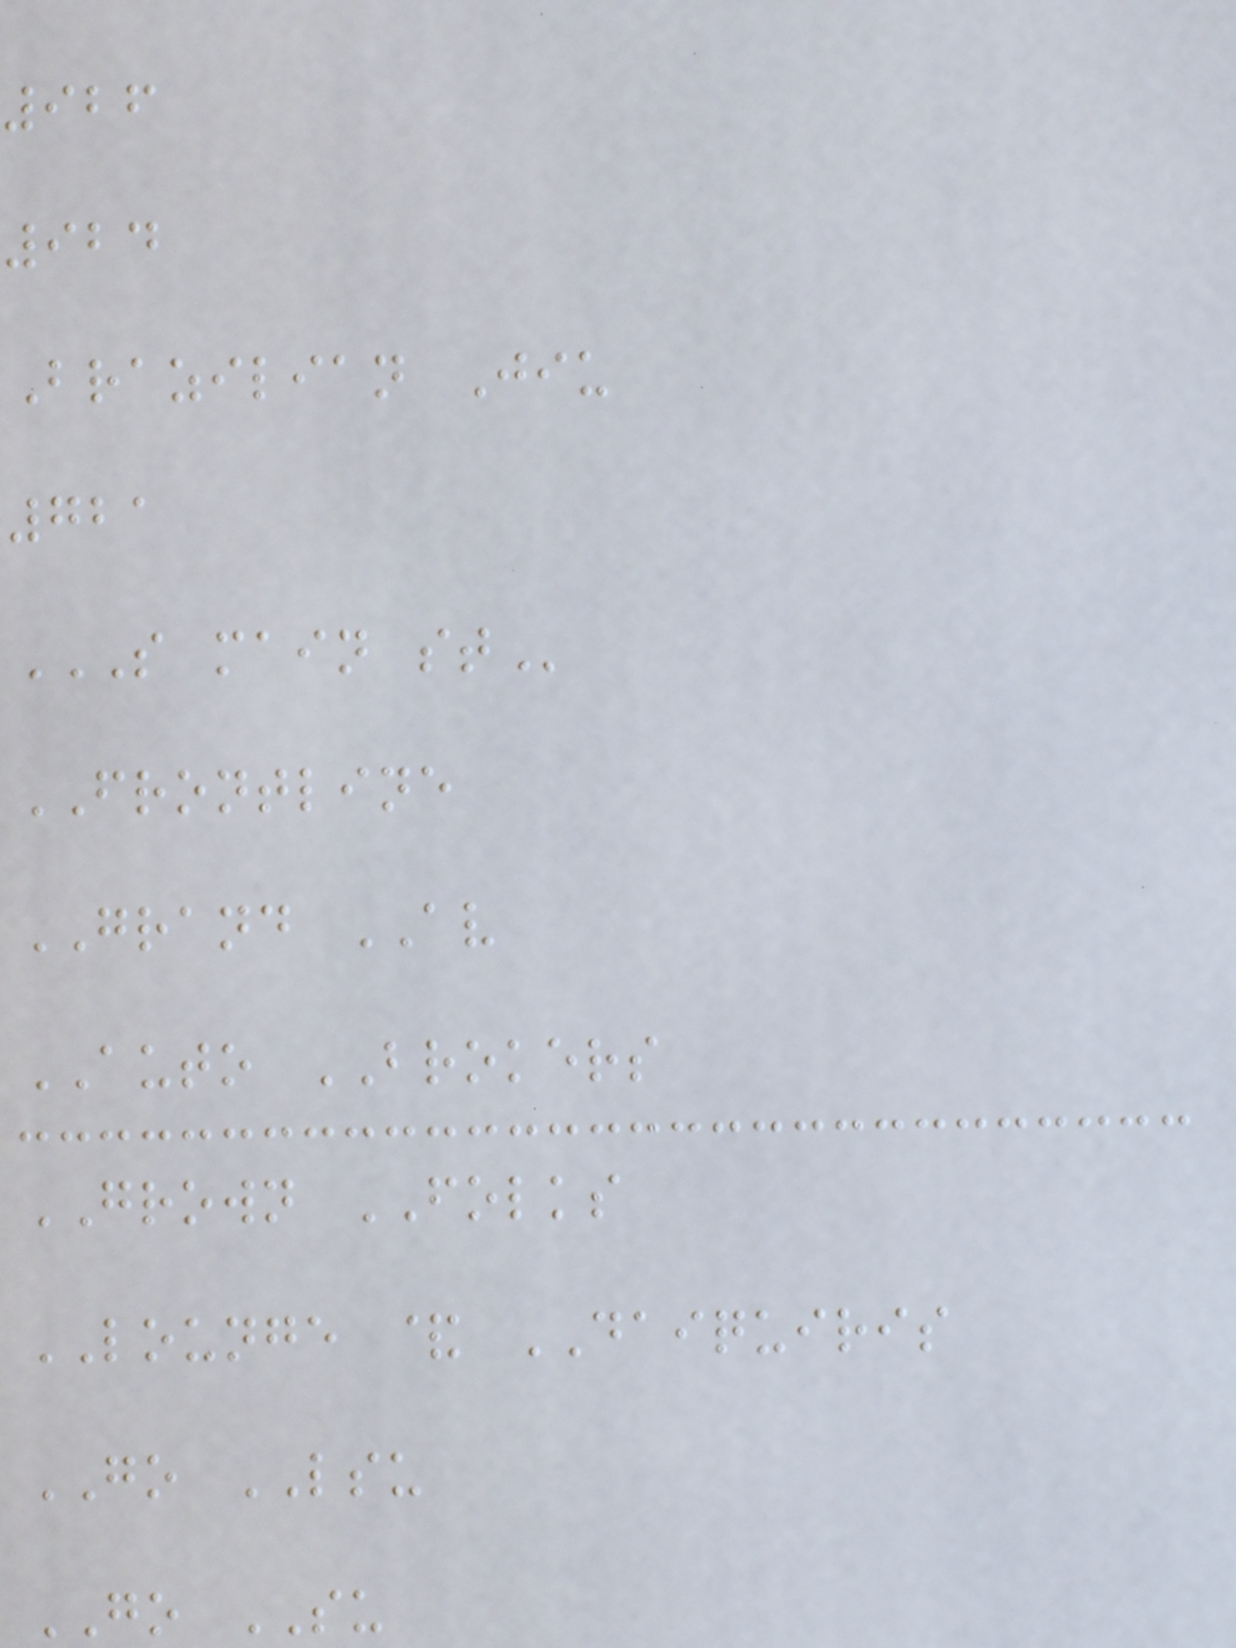926
924
Brazilian Jiu
721
S MAIN ST
FRONTLINE
GRAND AV
AUTO BROKERS
GROWN FOLKS
LOUNGE & DAIQUIRIS
GO LSU
GO SU
